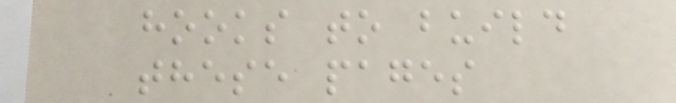hooks to build
these pages
